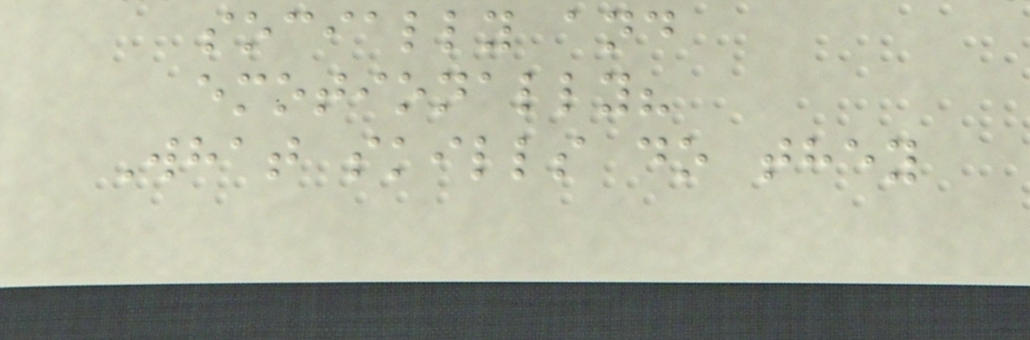socially and
emotionally?
What skills do they
